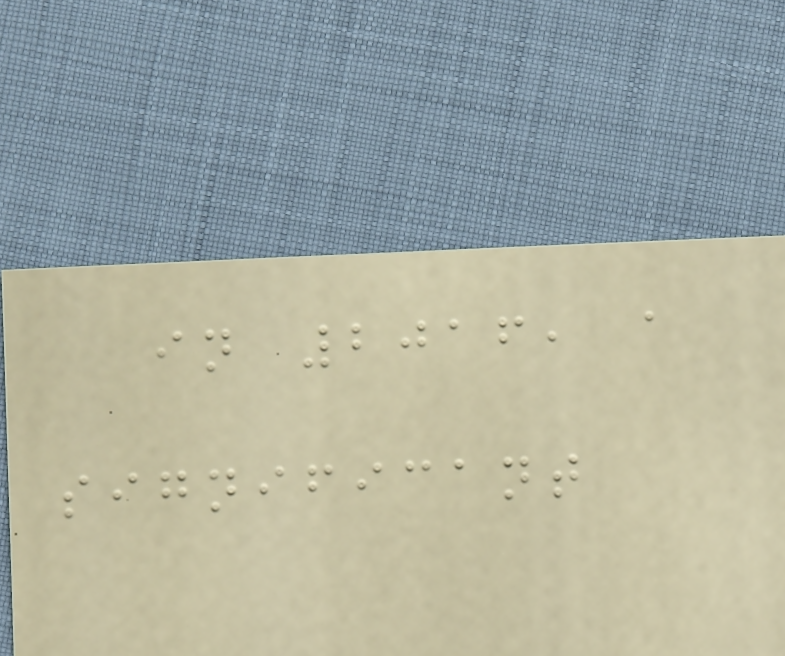in 2016, a
significant
